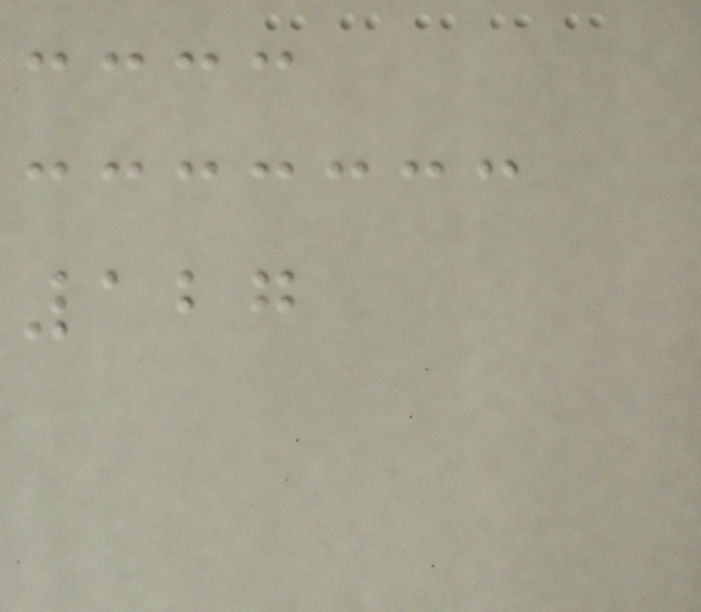127
